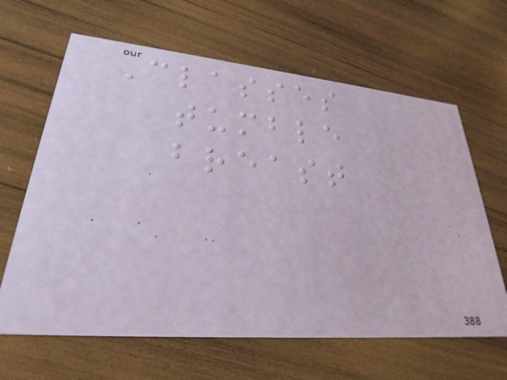Classes
tumble
breast
